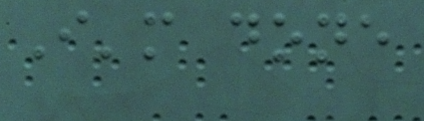I'm done
